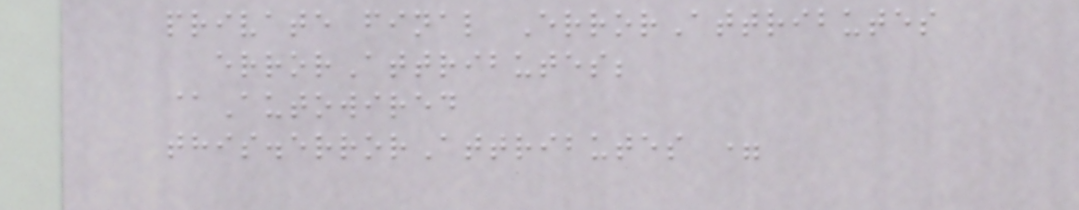private final ErrorAttributes
errorAttributes;
@Autowired
this.errorAttributes =
